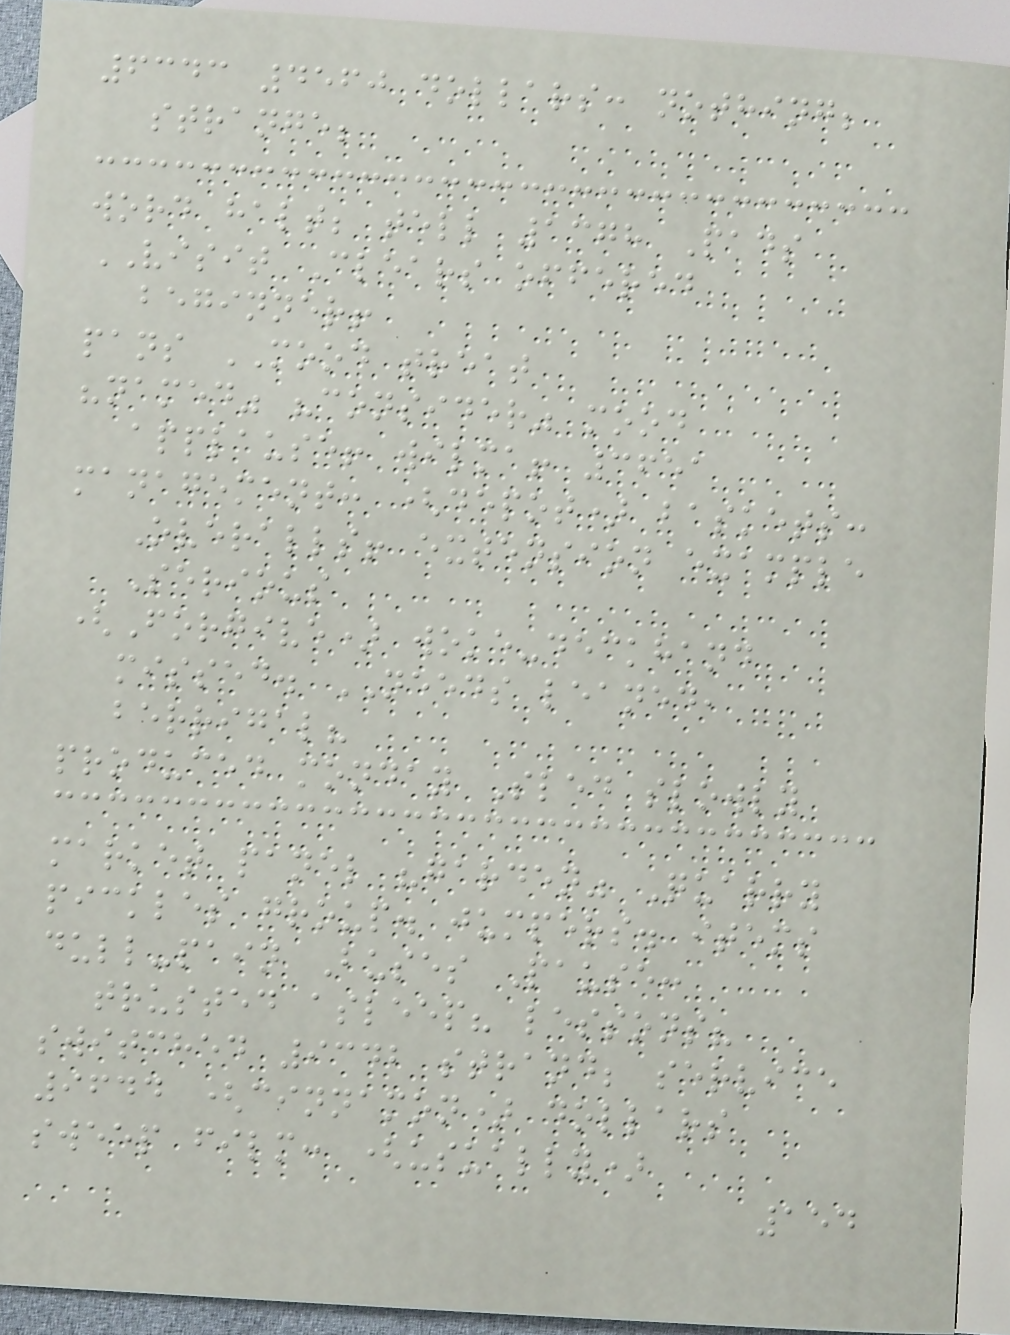6343 4560 dollars: nothing;
strange;
word halt; tell 1378 Pads
VISIT Clears offered
beginner!
pans MOOD treat
"named" "consider" mood
applause! wilma! 3651
management: (depot) baskets:
Overalls! extension example
Serious
(Forgive) woke-deckhand
missed. NEEDS leaned,
berrigal?
produced monday Sled slowly
market panel "garden" Quarry
pickles group. jumpers. items
dull-pain Buses Pause:
trusted asleep? lessons?
switched 9342 strand; service
9644 (cinnamon) dollars
sweep film: (usually)
154
